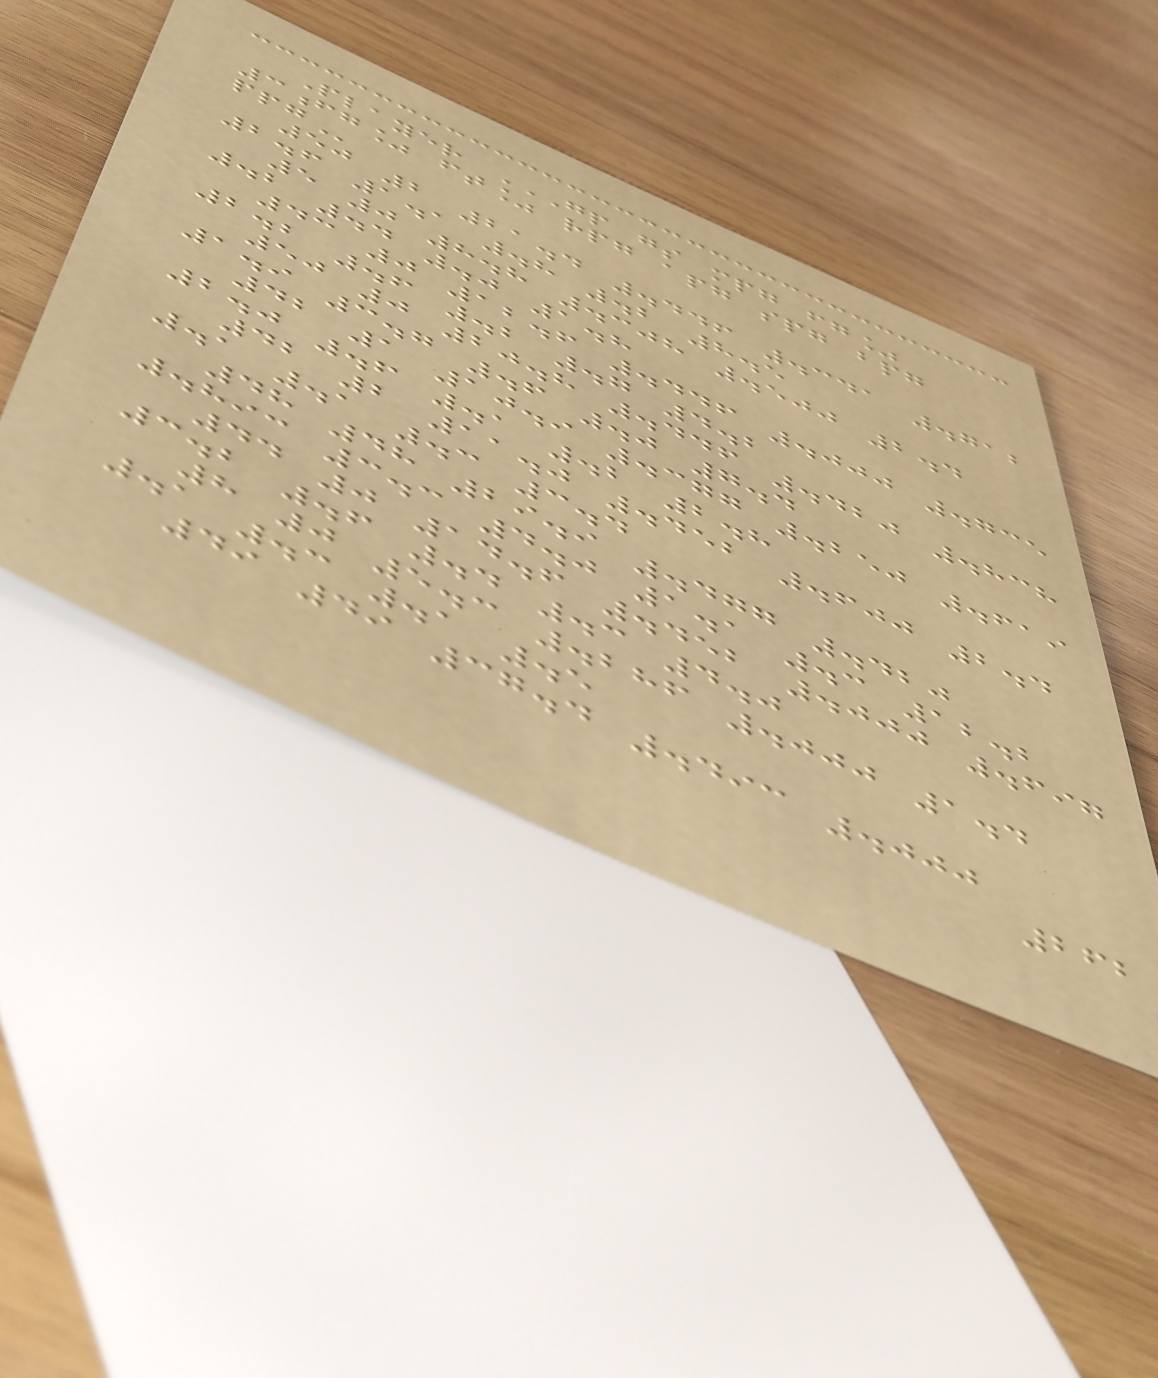Player GP GS MPG FG%
3FG% FT% RPG APG SPG BPG
PPG
50 2 21.4 .446 .341 .712
2.6 1.1 .8 .2 8.5
5 0 8.8 .308 .500 2.4
.2 .4 .0 1.8
43 0 12.6 .446 .000 .735
2.2 .6 .2 .7 4.2
50 0 20.8 .446 .420 .838
1.9 3.7 .6 .0 7.4
42 1 10.9 .377 .250 .619
2.0 .6 .1 .2 2.8
42 2 11.0 .452 .600 2.4
.1 .1 .3 3.4
48 48 29.9 .477 .420
.893 3.3 4.0 1.1 .3 12.2
44 0 14.6 .452 .000 .697
3.2 .6 .4 .3 4.0
8 0 5.3 .286 .000 1.4
.1 .3 .1 .5
49 49 37.4 .493 .000
262
